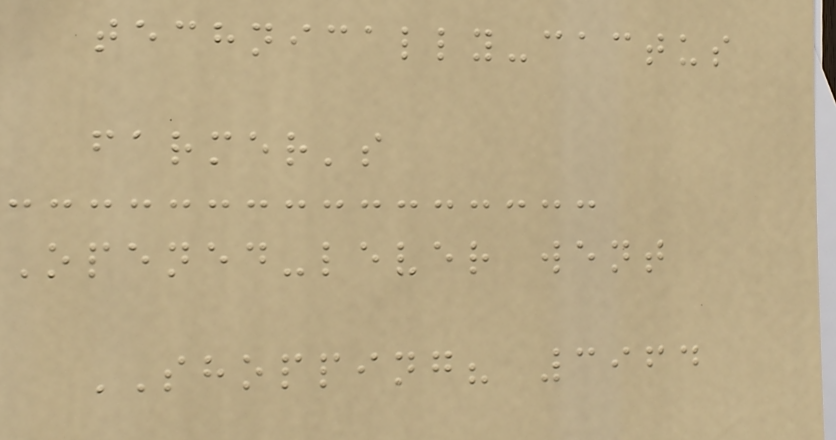technically-cactus
farmer's
Opened-lever went
SHOPPING? 3964
